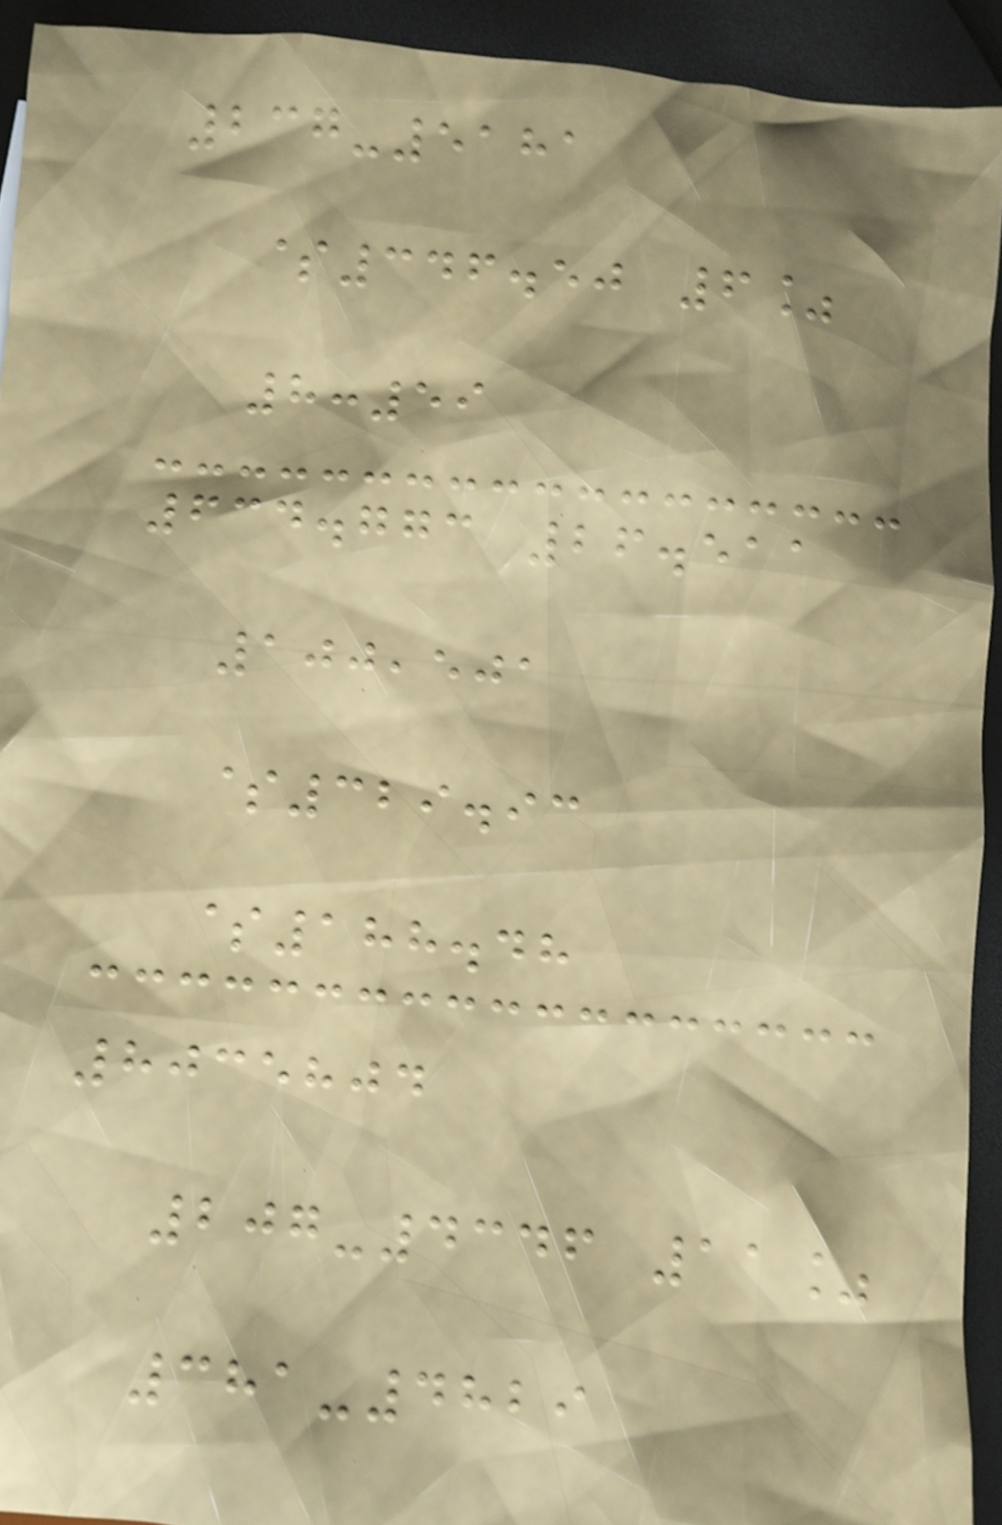237-5181
$346.50 6%
8:59
634.773 26.511
100,501
$329.93
$188.48
8035804
207-4346 11%
381-4829
